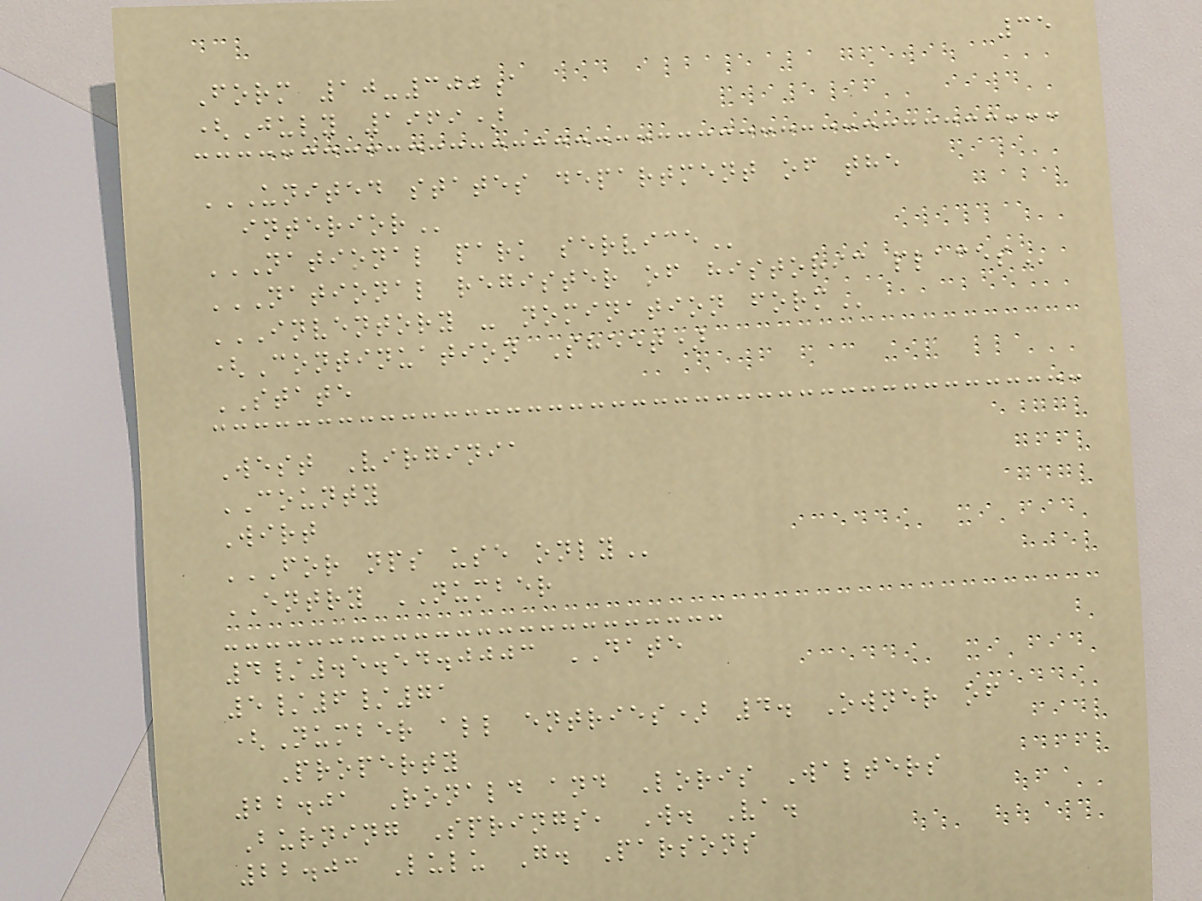35
Form 10-300a
(July 1969)
UNITED STATES DEPARTMENT OF THE
INTERIOR
NATIONAL PARK SERVICE
NATIONAL REGISTER OF HISTORIC PLACES
INVENTORY - NOMINATION FORM
(Continuation Sheet)
STATE
West Virginia
COUNTY
Wirt
FOR NPS USE ONLY
ENTRY NUMBER
4/.5.54.0003 DATE
5/6/71
(Number all entries) 4. Owner of
Property
22.01 Ronald and Loris Walters
Burning Springs, W. Va.
22.03 Lulu G. Parsons
